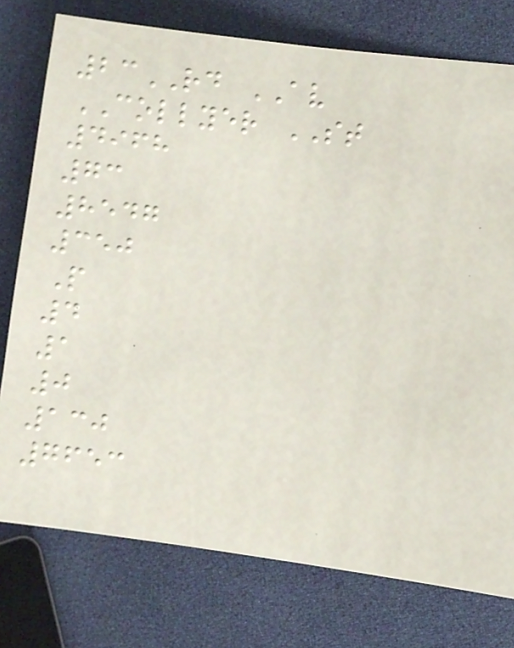23RD AV
COLLYER ST
4968
73
8547
350
P
4
1
0
130
7653
